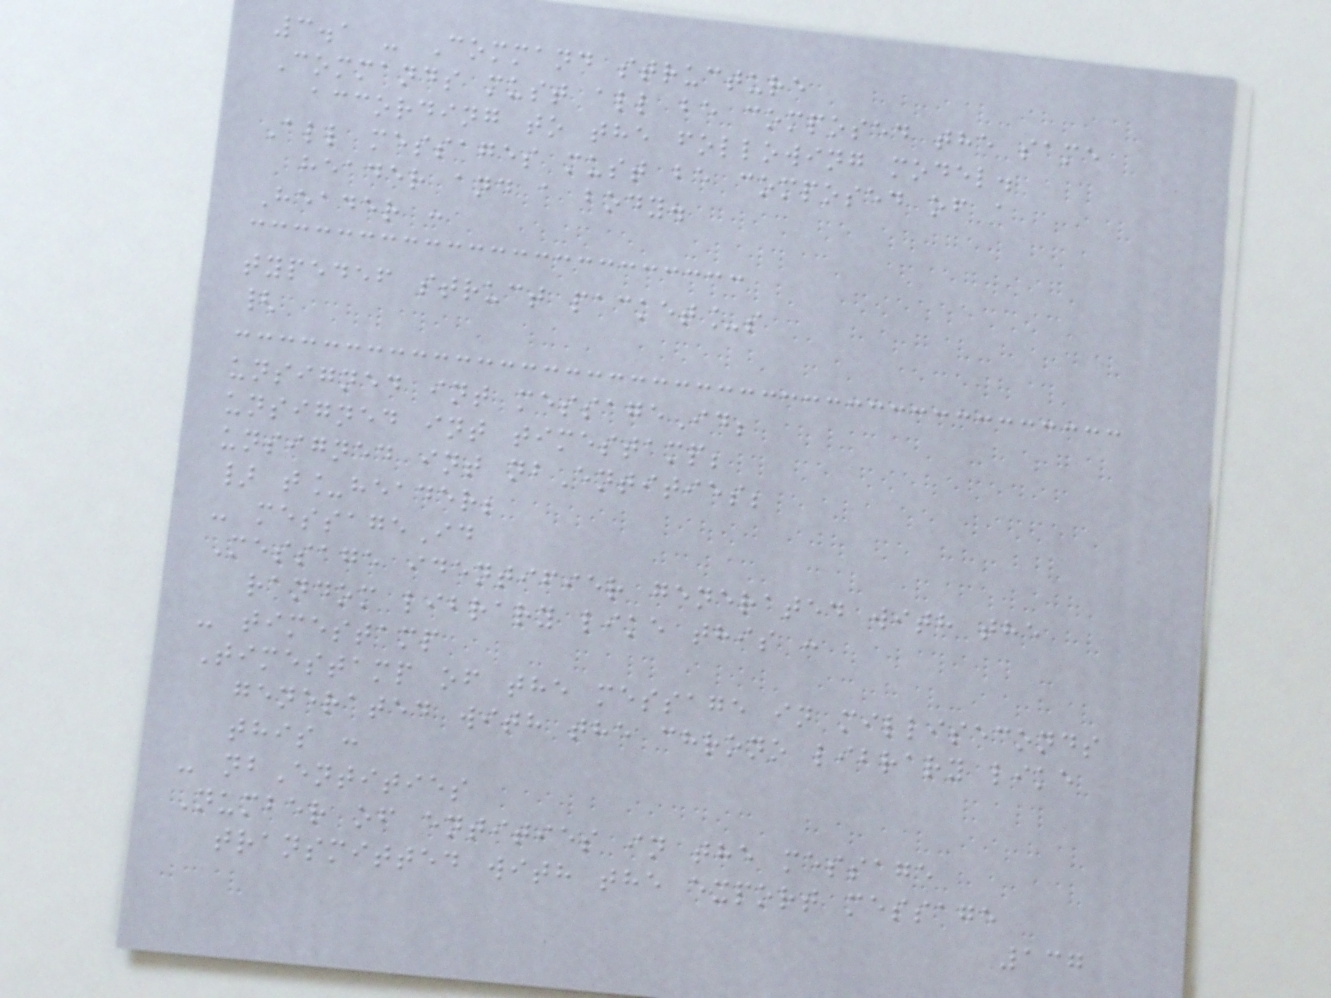3.1 - Command structure
Commands must all be composed the same
according to the following model.
All messages must be composed of a
header and a body.
Header :
typedef struct packet_s
{
unsigned int messageId;
unsigned int timestamp;
unsigned int nbEntities;
} t_header;
- messageId
Message identifier generated with the
random library like this :
- timestamp
Timestamp of the message in milliseconds
generated with the chrono library like
this :
- nbEntities
Number of entities in the message
transmitted with the export message
137
